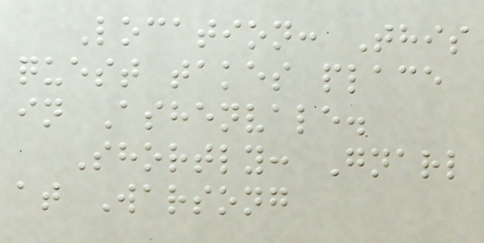Location: This
quest takes place
in Ashenvale.
Shortly: Gnarl
at Warsong
